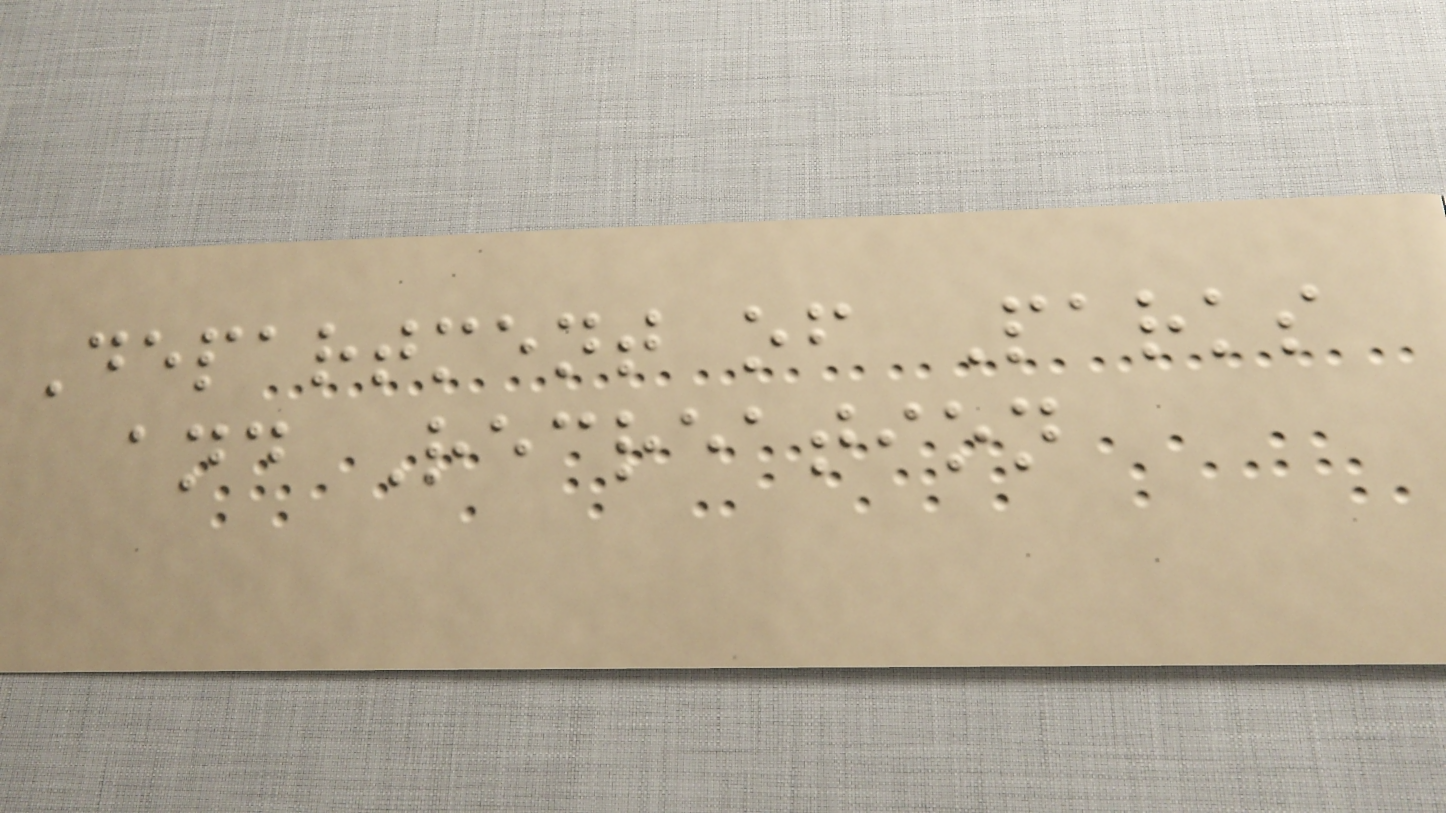Department of Parks
and Recreation
